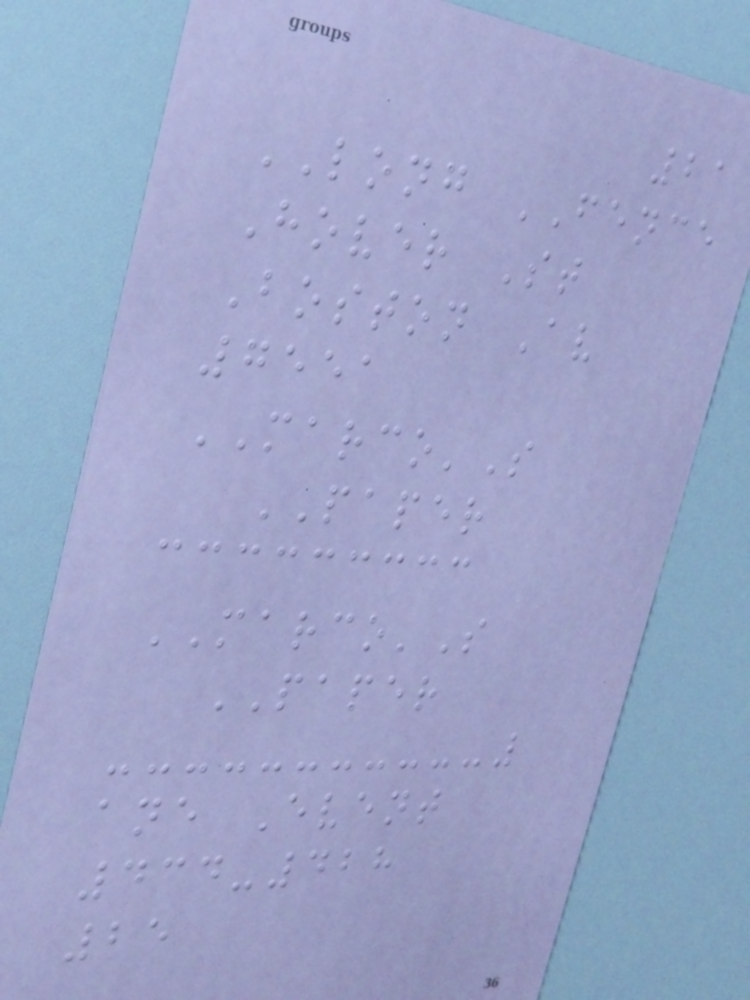21
LONG FENCE
Hover St
Boston Av
7551
MARCO'S
PAPER
MARCO'S
PAPER
ane Event
434-428
25
